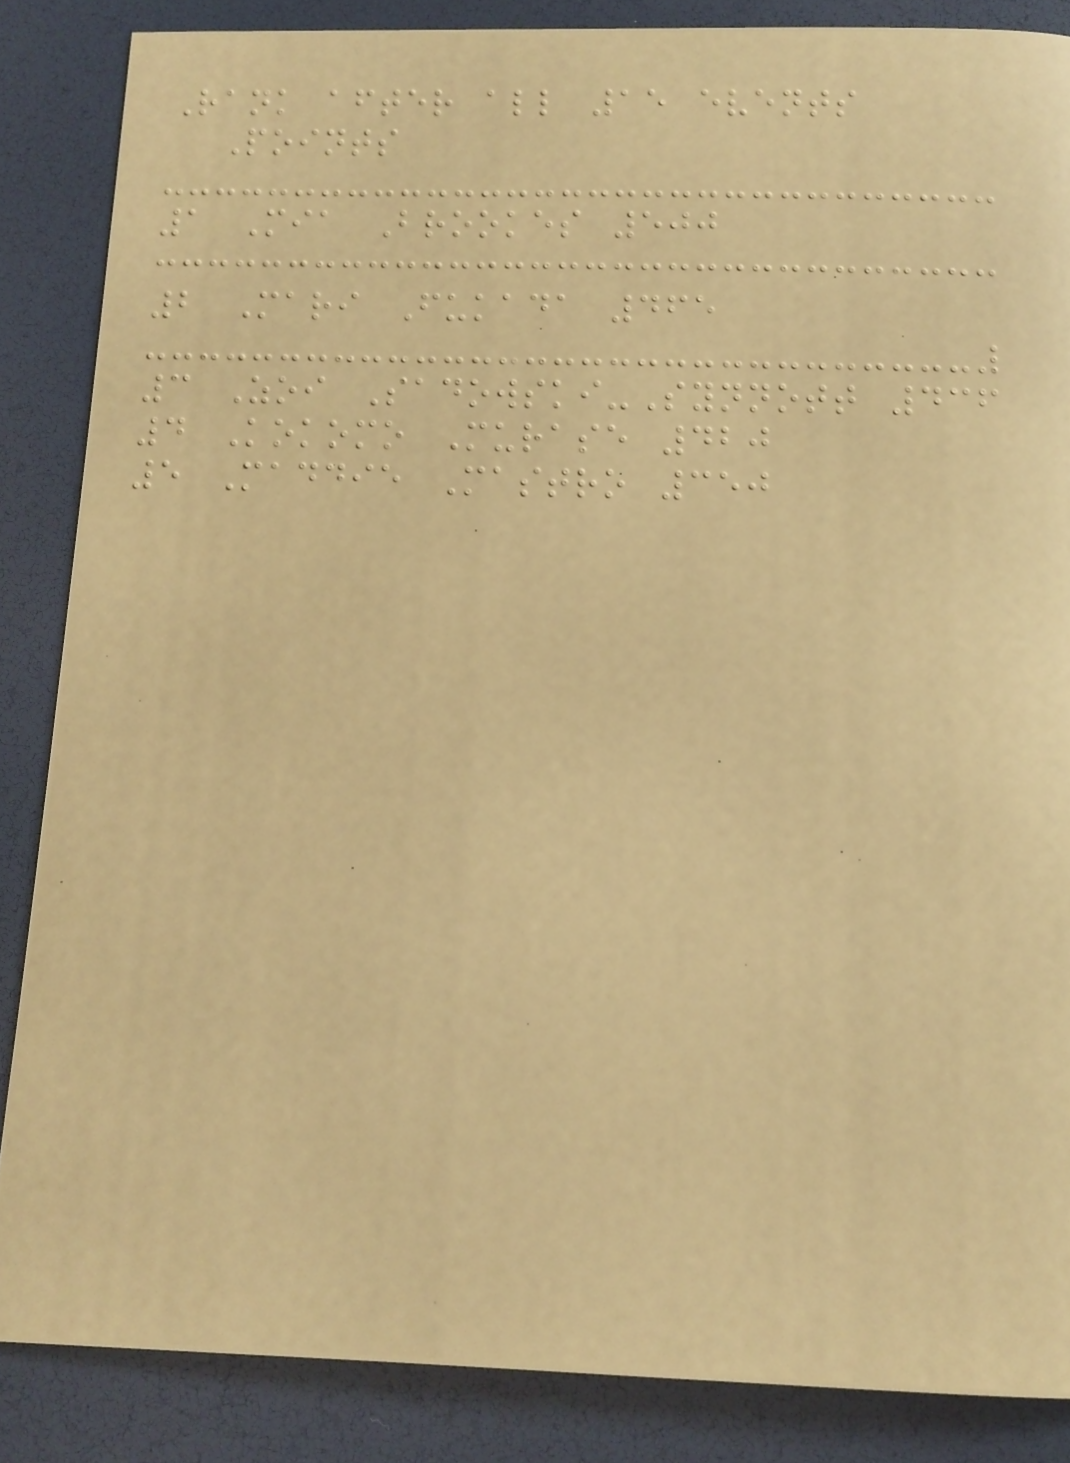Rank after all 15 events
Points
1 Mia Brookes 500
2 Mari Fukada 465
3 Zoi Sadowski-Synnott 436
4 Kokomo Murase 420
5 Maddie Mastro 350
